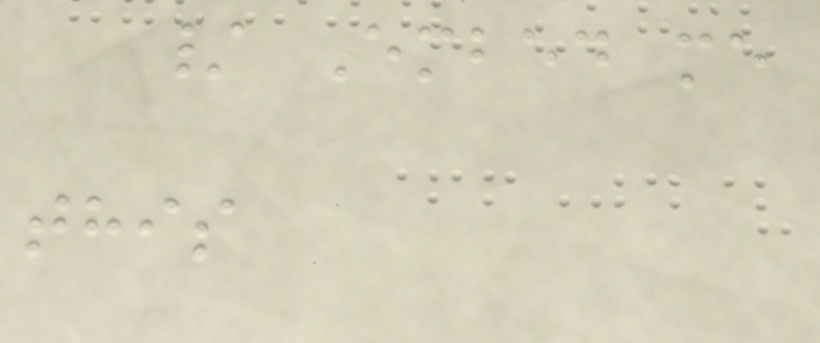/ Embed me
this
